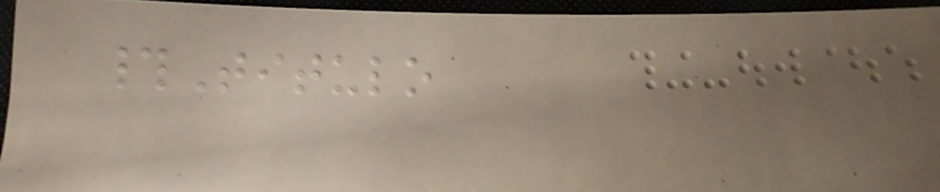#Titulo
